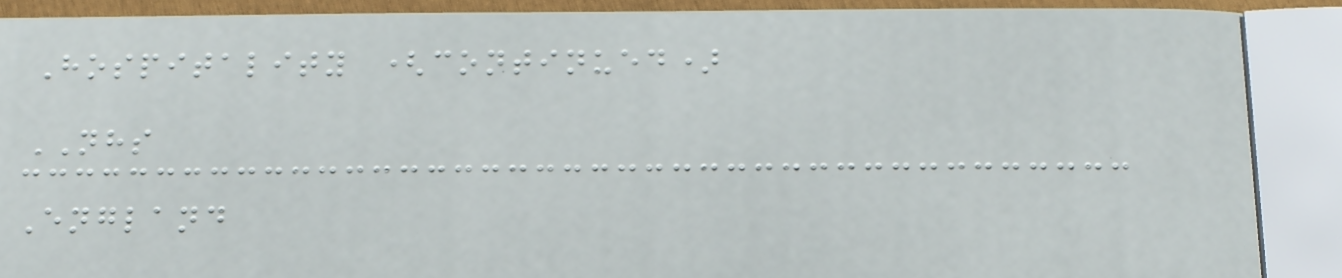Hospitality (continued)
NHS
England
